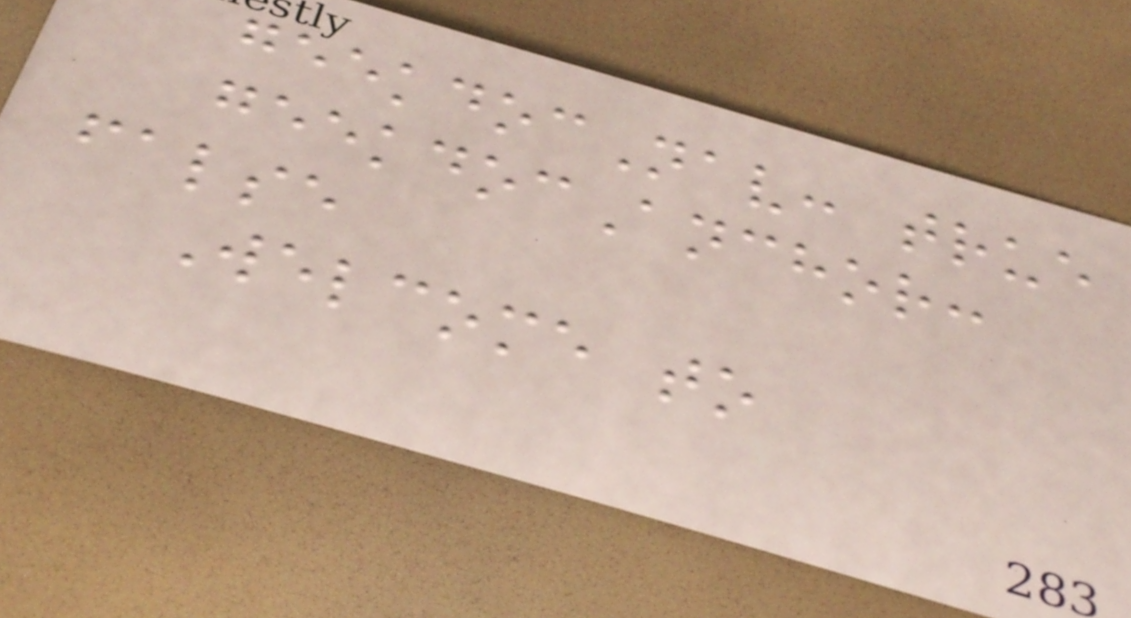geekdocNav: true
geekdocAnchor:
false
Welcome to
